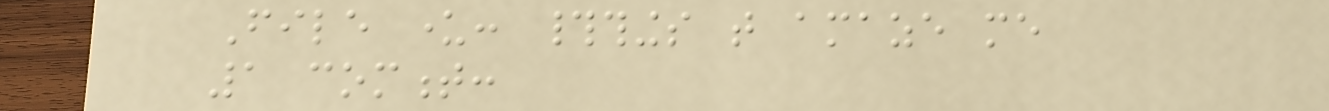File under: #things that amaze me
1 comment:
